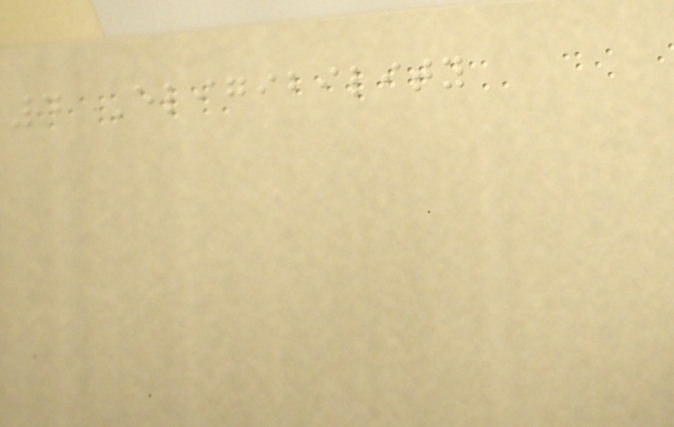4 Eligibility
